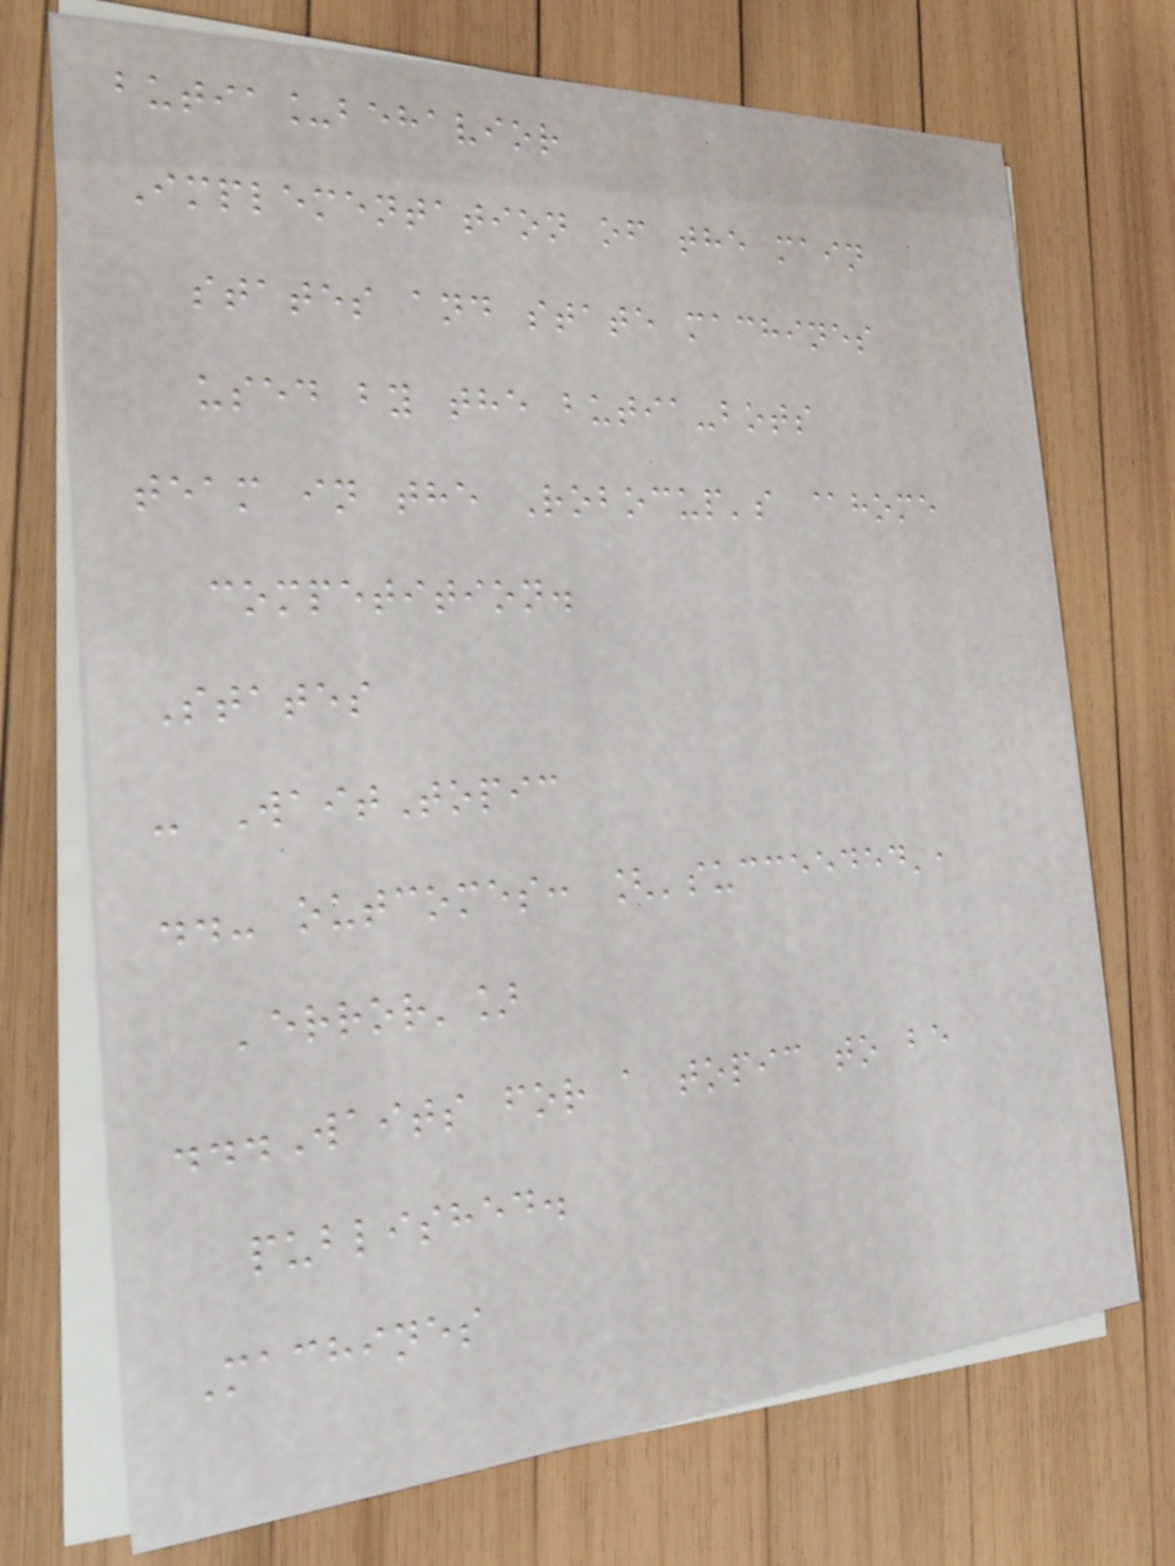butia_behavior
Implementation of the main
states and state machines
used by the butia-bots
team in the Robocup's @home
competition.
States
- WaitTopic
..- outcomes: ['succeeded',
'error']
...Waits for a topic to be
published.
Machines
